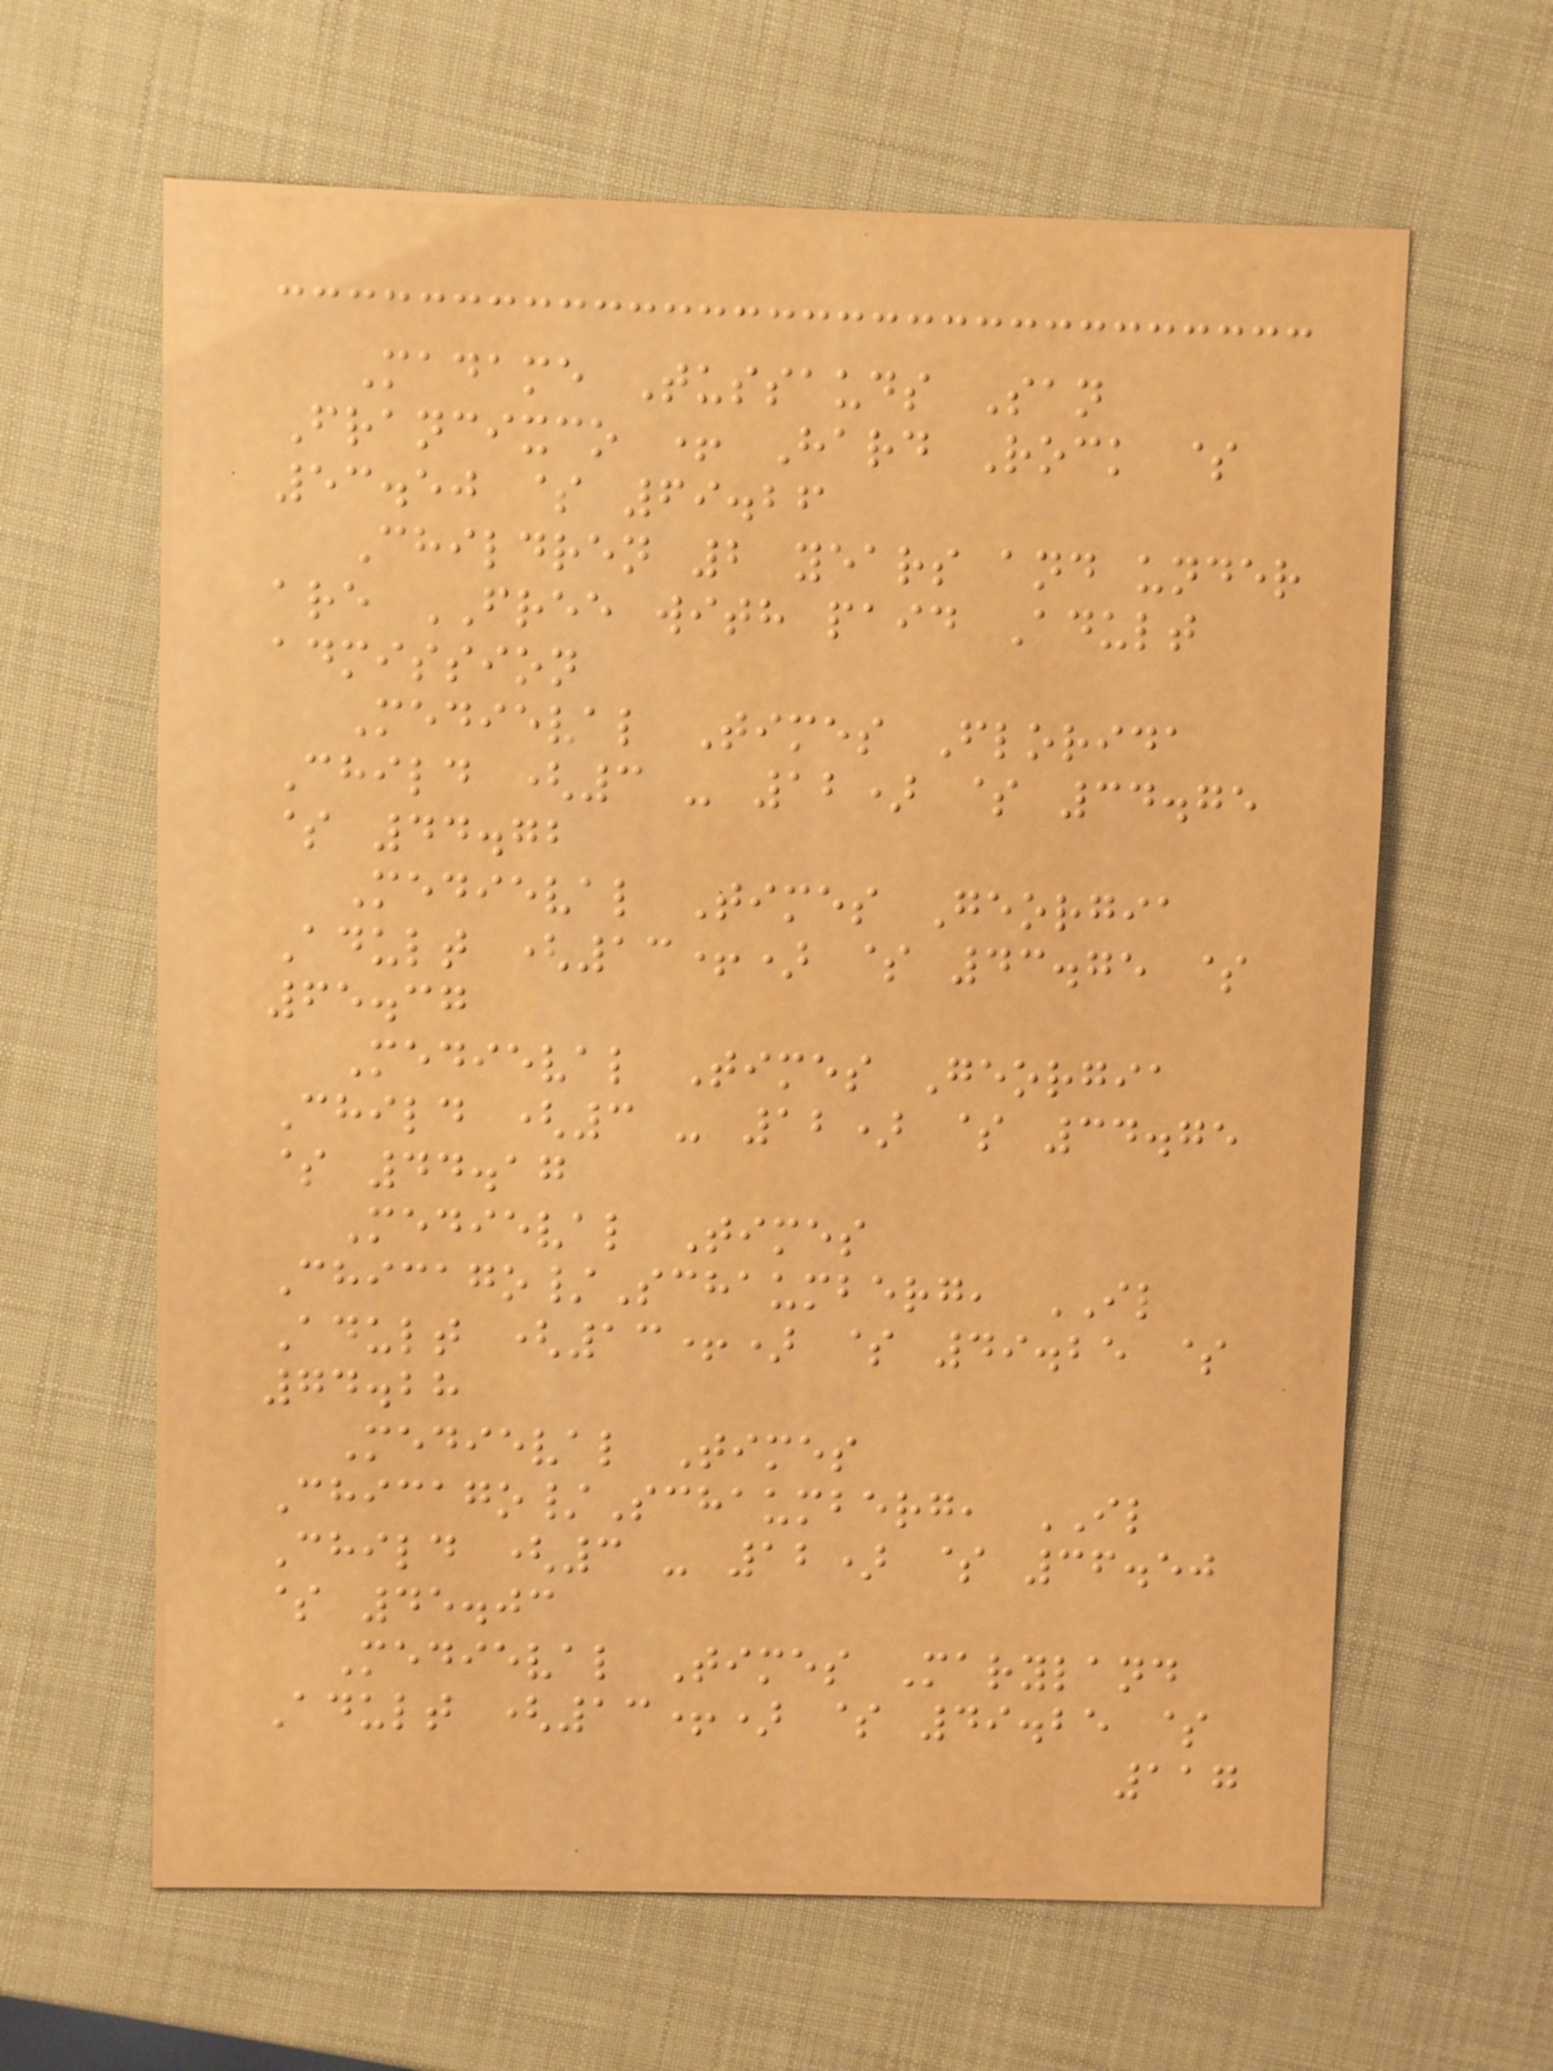Madame Tussauds San
Francixco + Hard Rock $
53.50 $ 69.26
Children 2 years and under
are FREE with paid Adult
admission
Medieval Times Florida
Child (3 - 12) $ 34.75
$ 44.72
Medieval Times Georgia
Adult (13+) $ 43.75 $
65.37
Medieval Times Georgia
Child (3 - 12) $ 34.75
$ 44.17
Medieval Times
Chicago/Schaumberg, IL
Adult (13+) $ 49.25 $
74.28
Medieval Times
Chicago/Schaumberg, IL
Child (3 - 12) $ 36.50
$ 45.03
Medieval Times Maryland
Adult (13+) $ 49.25 $
117
